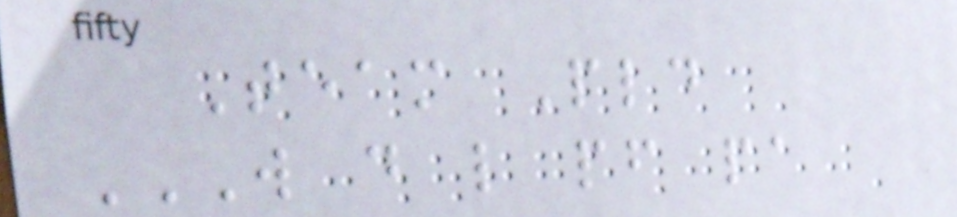Team Pld
W D L PF PA
